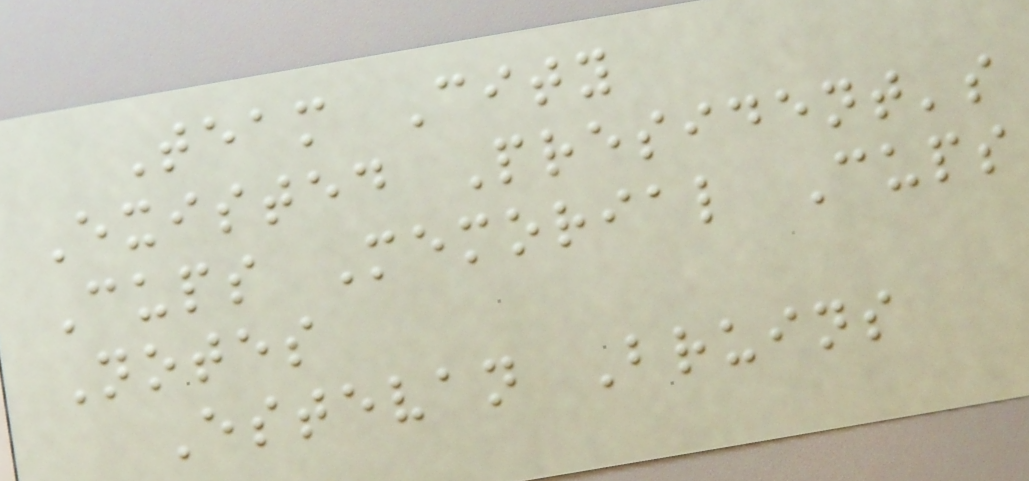Team City
Existed President's
Cups Memorial Cups
Notes
Estevan Bruins
